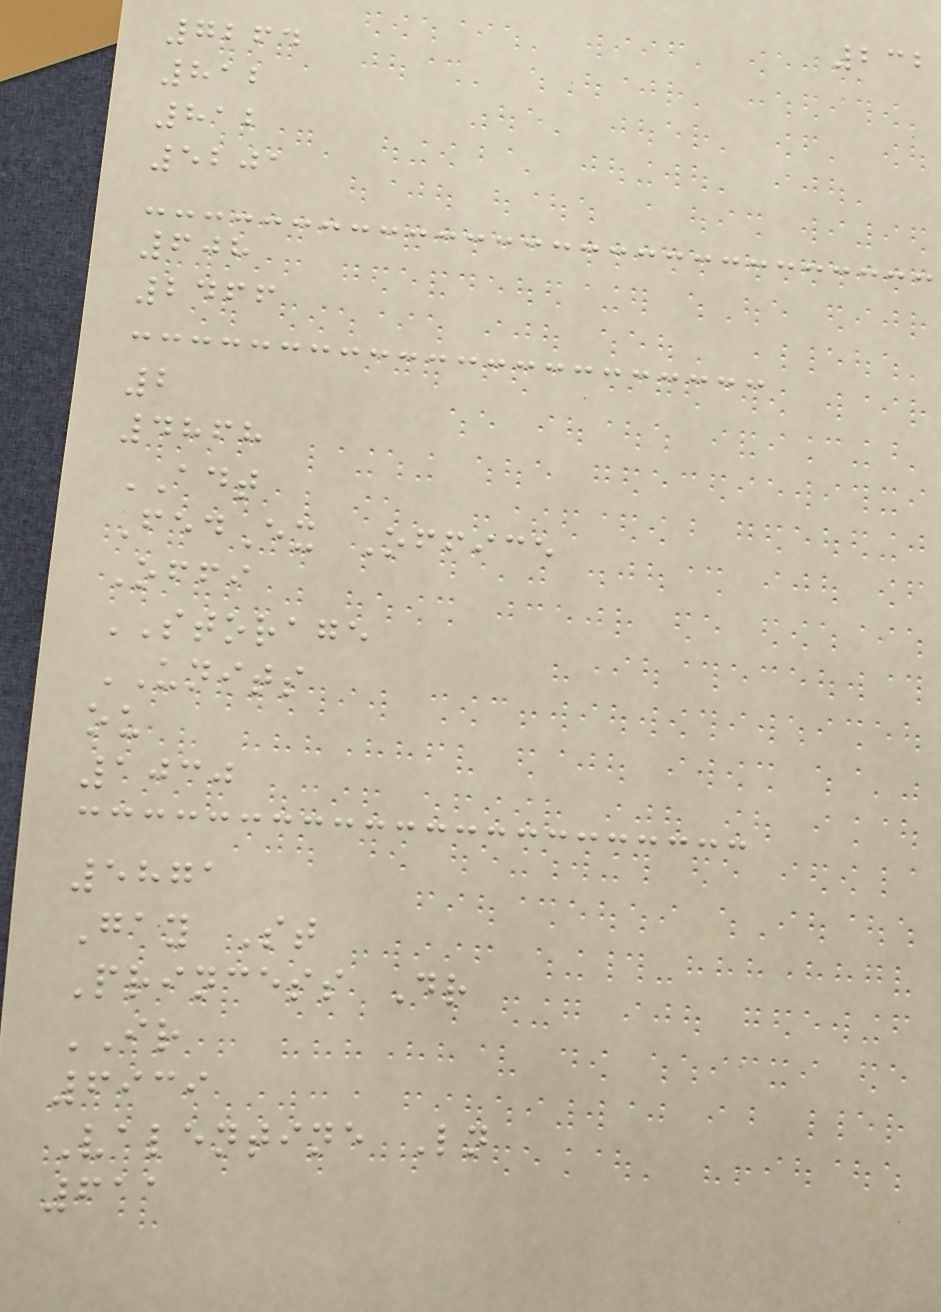232
7264
812
812
5201
608
2466
2
4868
ADT
FedEx Office
Offi
STORAGE
UNITS
ou
1030
5871
Gay St
Princess Dr
IR
6939
Valentine Ln
611
